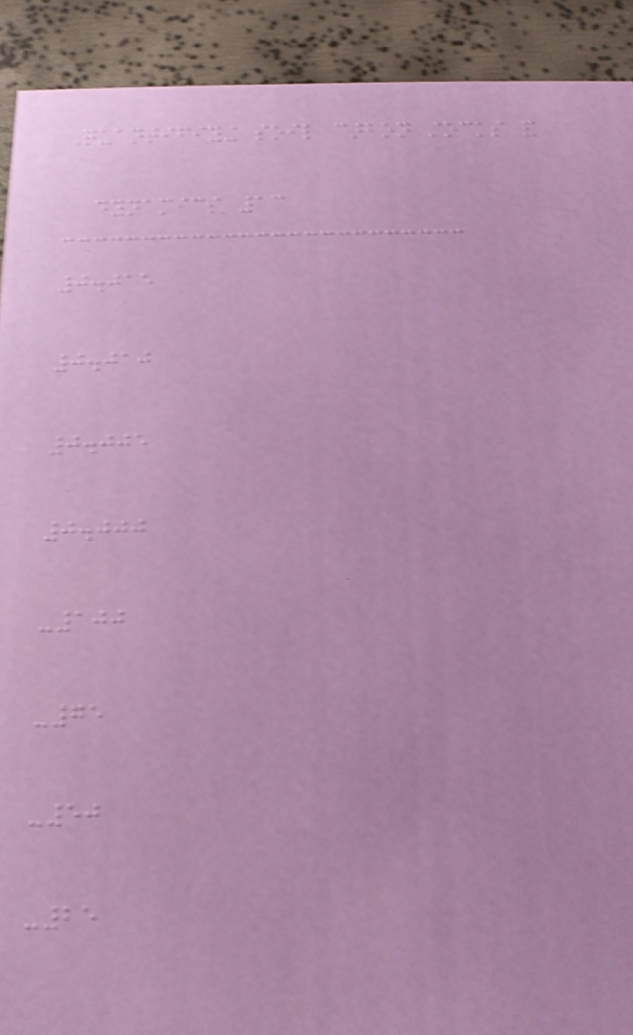Quantifiying soil carbon stocks and
dynamics 13
0.015
0.010
0.005
0.000
-100
-75
-50
-25
